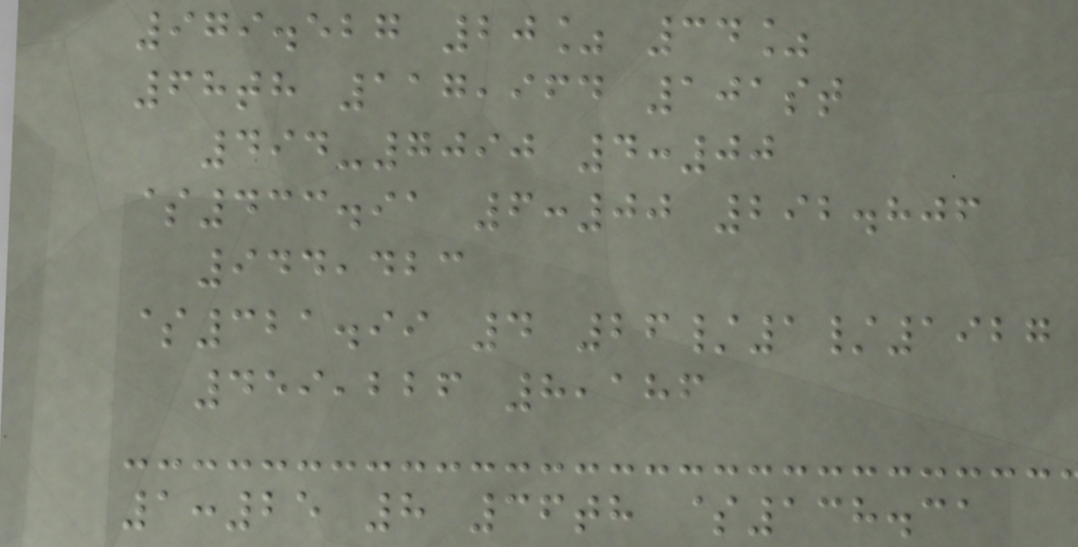979.527 20% 34%
68th 117,964 101st
494-7090 4:00
$433.91 6:00 292.806
944,423
$321.99 4 26/1/1927
459,226 8,186
1:25 8 36th $138.31
